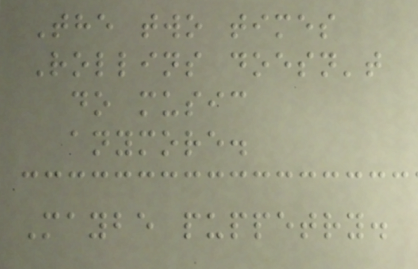The two times
Rollins doesn't
do music
anymore.
Maybe puppetry.
